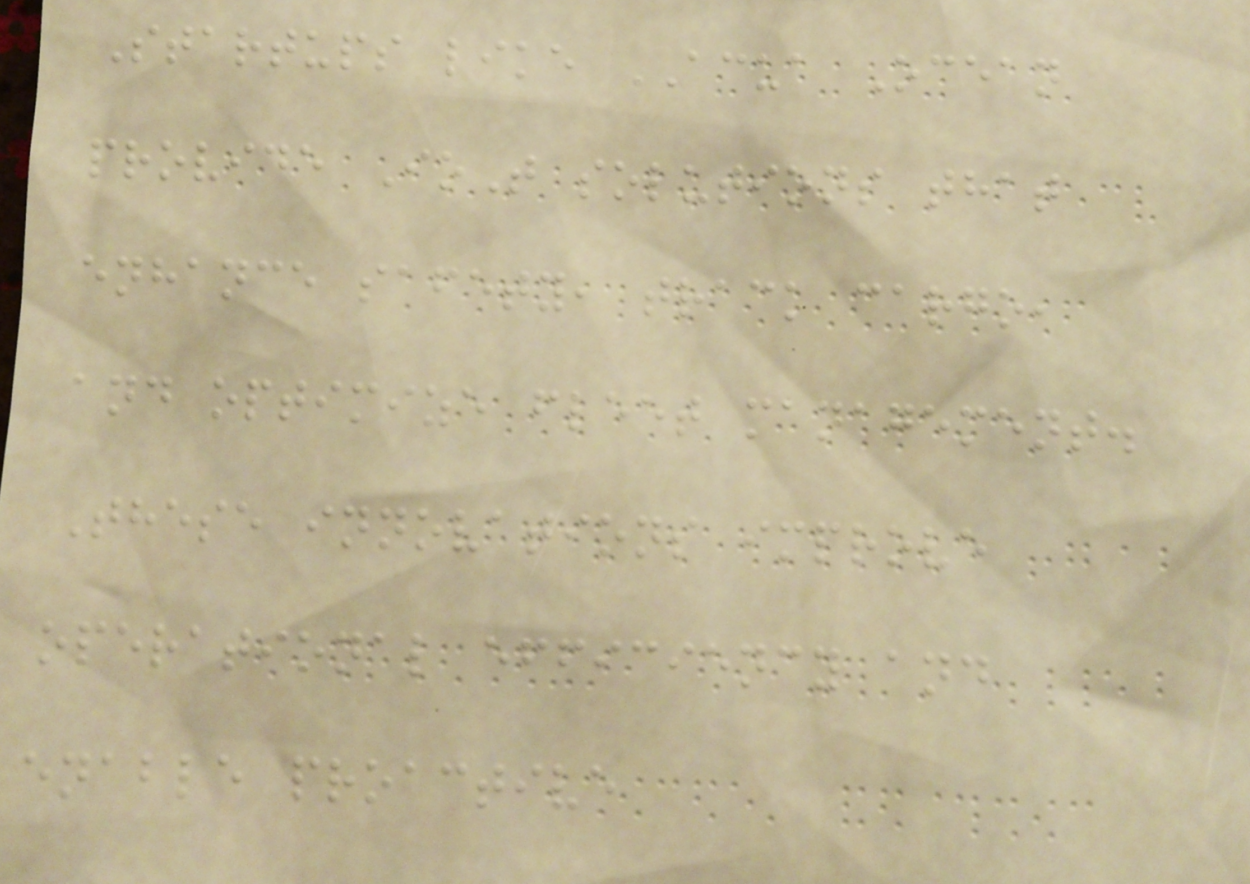Startups like ACUA Ocean
provide IoT solutions that
enhance safety, track cargo,
and optimize fleet management.
These innovations improve
operational efficiency and
enable proactive
